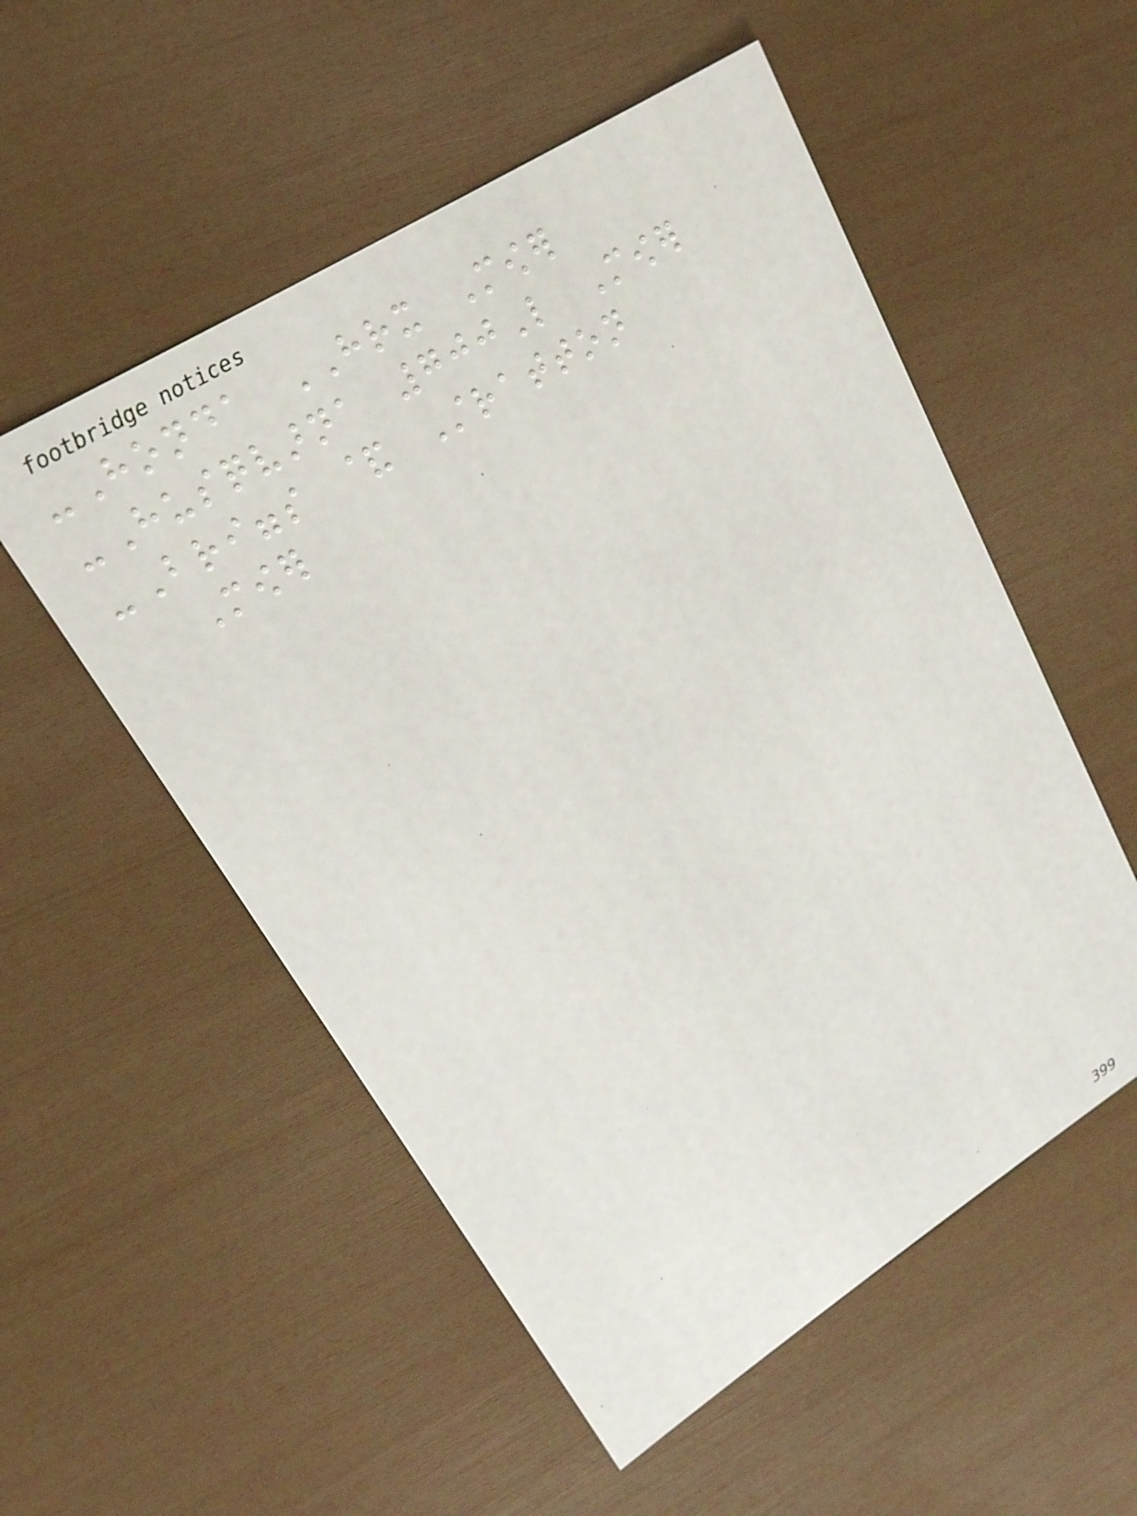-Honda HRX Mower
-Husqvarna 700L Mower
-Briggs & Stratton
Mower
